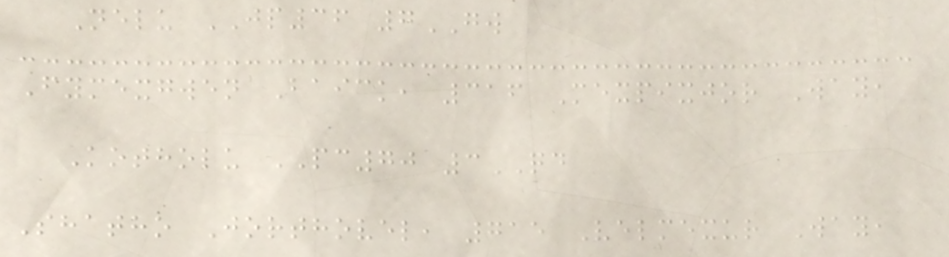Nelu JP36 7GW
Fymexgwen Baick, 316 Mexpixjor Way,
Kotholu PC70 3QD
Shatho Jorthovel, 715 Velmexur Way,
